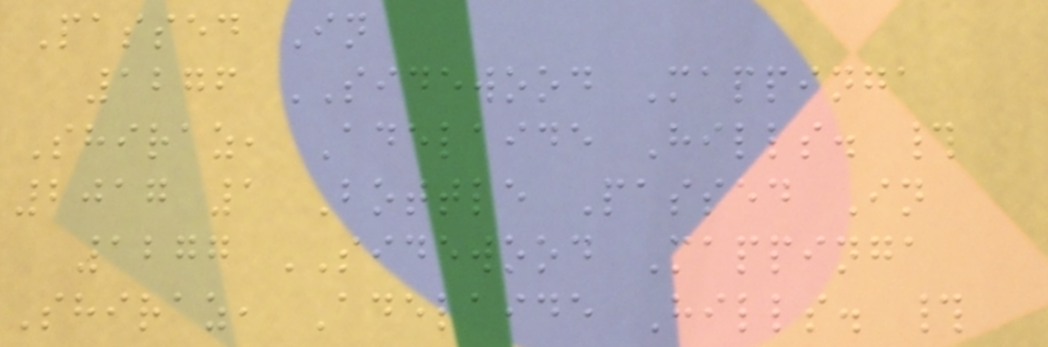Passed In
1276 SIDEWOOD Mappinga
Shiraz, Adelaide Hills. #
2017 1 Bottle Passed In
1277 SIDEWOOD Mappinga
Shiraz, Adelaide Hills. #
